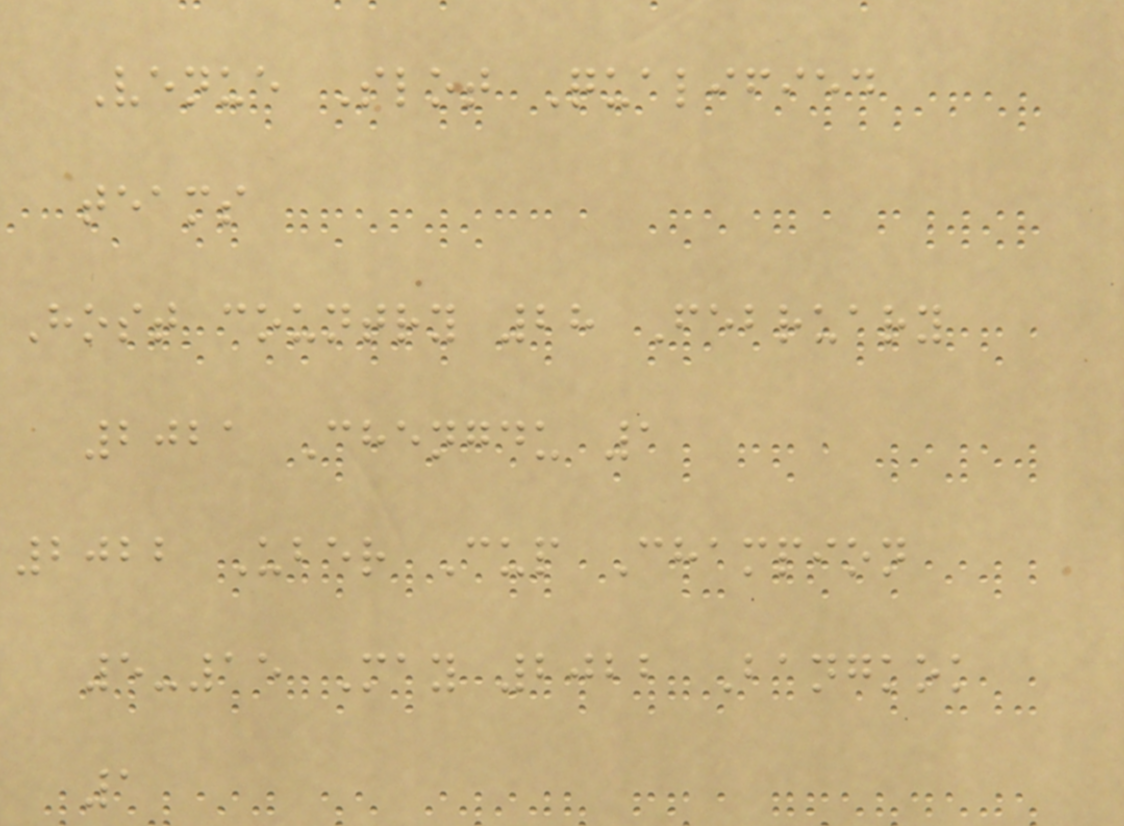Venue Slot Qualified
teams
Host country 28 February
2021 Chengdu 1
2022 Uber Cup Champion
5-15 May 2022 Bangkok
1
